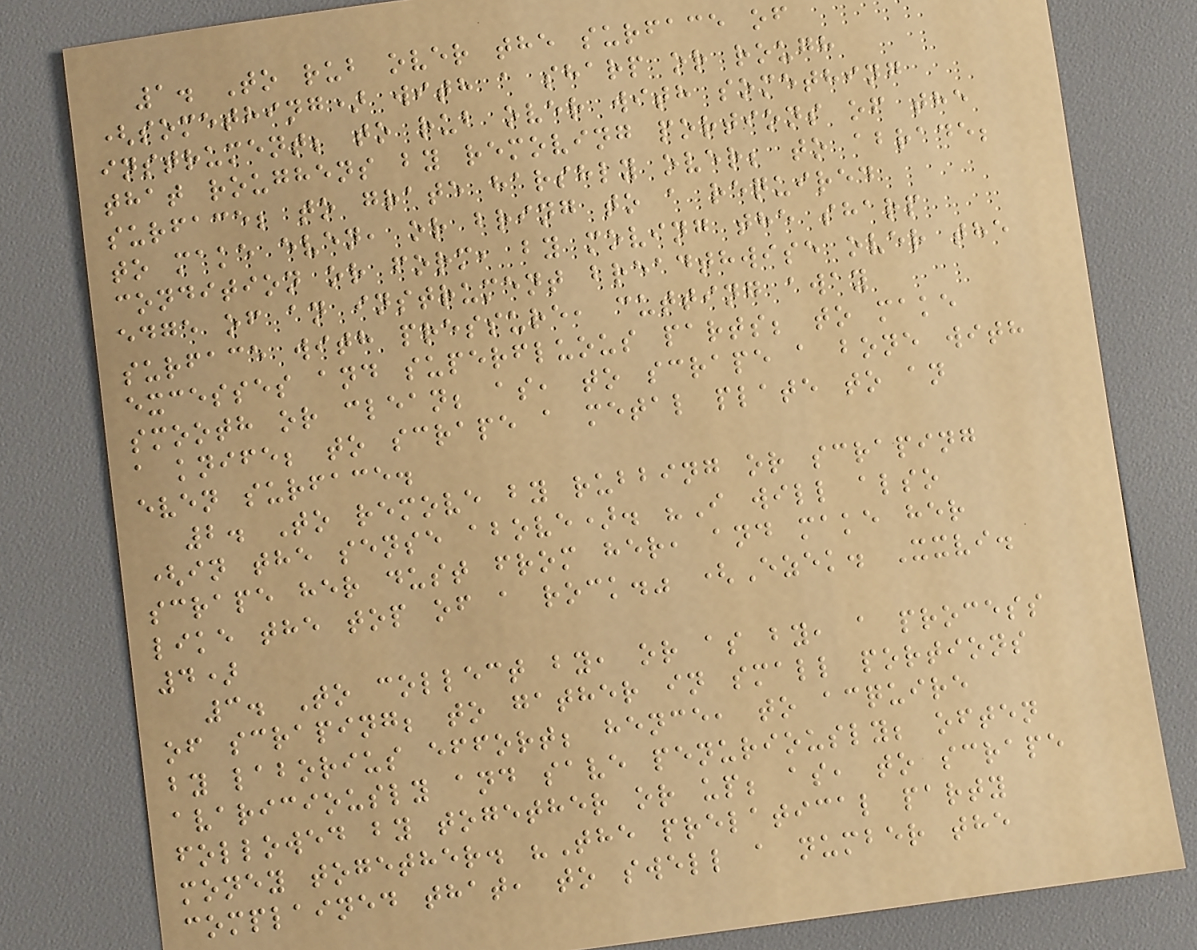1. To rub over the surface of
(something) with a sharp or rough
instrument; to rub over with something
that roughens by removing portions of the
surface; to grate harshly over; to abrade;
to make even, or bring to a required
condition or form, by moving the sharp
edge of an instrument breadthwise over the
surface with pressure, cutting away
excesses and superfluous parts; to make
smooth or clean; as, to scrape a bone with
a knife; to scrape a metal plate to an
even surface.
2. To remove by rubbing or scraping
(in the sense above). "I will also
scrape her dust from her, and make her
like the top of a rock." (Ezek. Xxvi.
4)
3. To collect by, or as by, a process
of scraping; to gather in small portions
by laborius effort; hence, to acquire
avariciously and save penuriously; often
followed by together or up; as, to scrape
money together. "The prelatical party
complained that, to swell a number the
